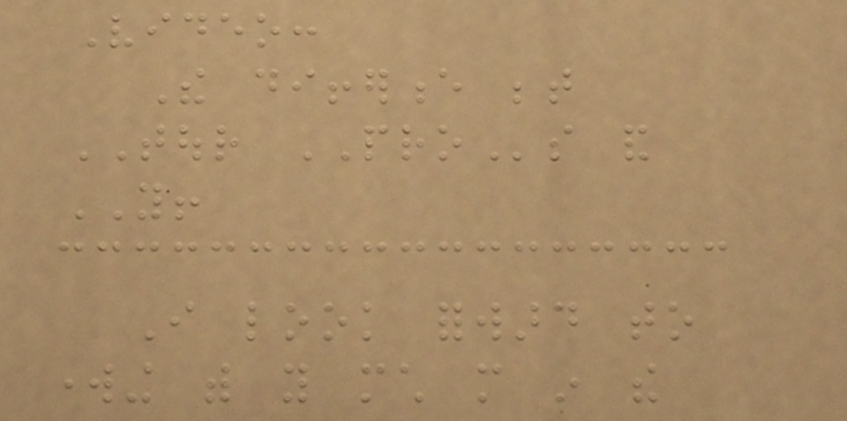Video:
The difference between
TOUR PROs and
YOU!
I look forward to
working with you much more in the
